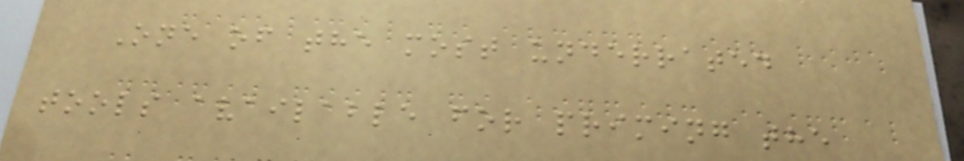One of the most underrated
tools available for priming the
